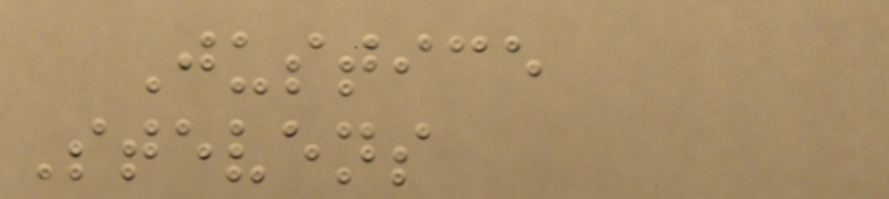Justice
Stevens
